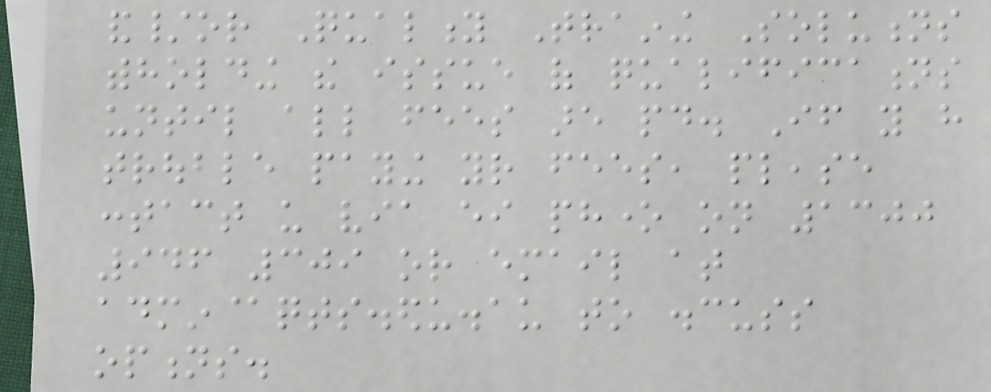and/or Quality Training Solutions
withholding the issue of qualifications
until all fees are paid. If you have
trouble paying your fees, please
contact us via either phone on 1300
946 309 or email at
admin@qts.edu.au to discuss
options.
